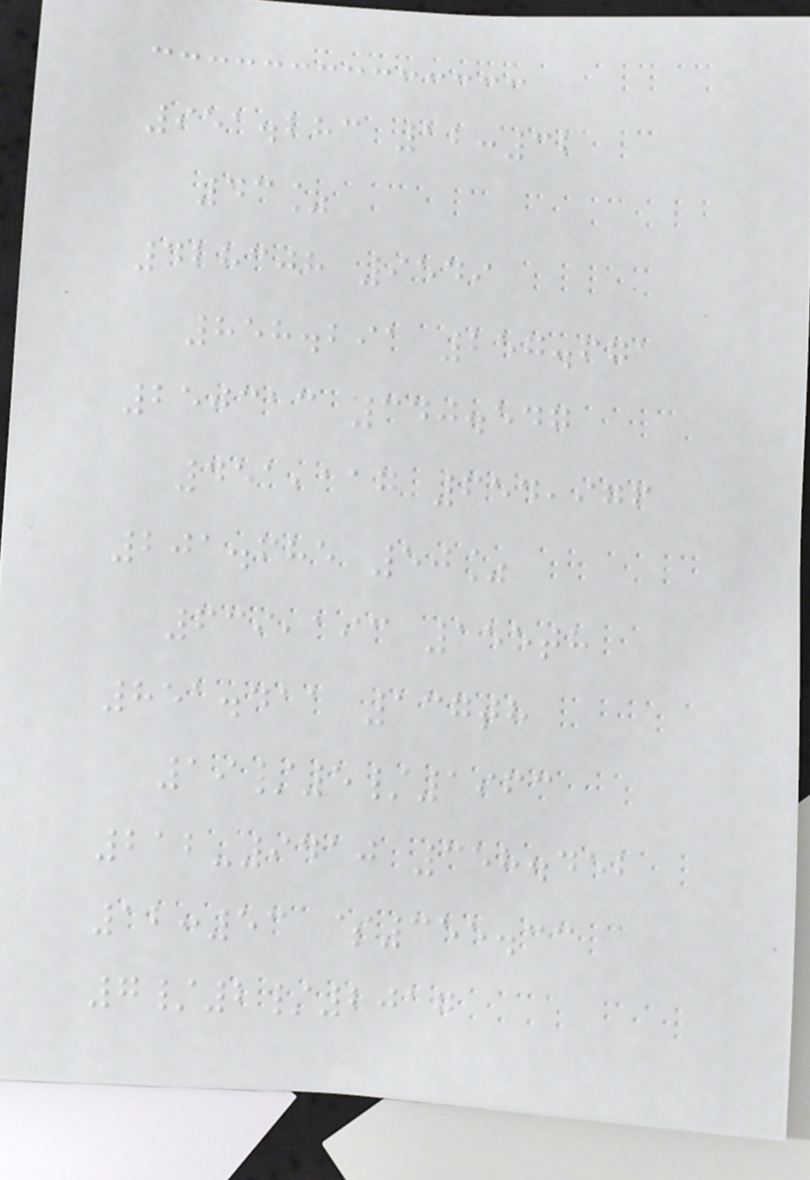951.283 12:32
43%
428308 9549
858.291 257.671
250313 340.547
451,117 654,976
201.685 50%
639,193 155th
851.411 137th
19/5/1963
212-9410 358.452
12:53 $355.33
7/2/2017
